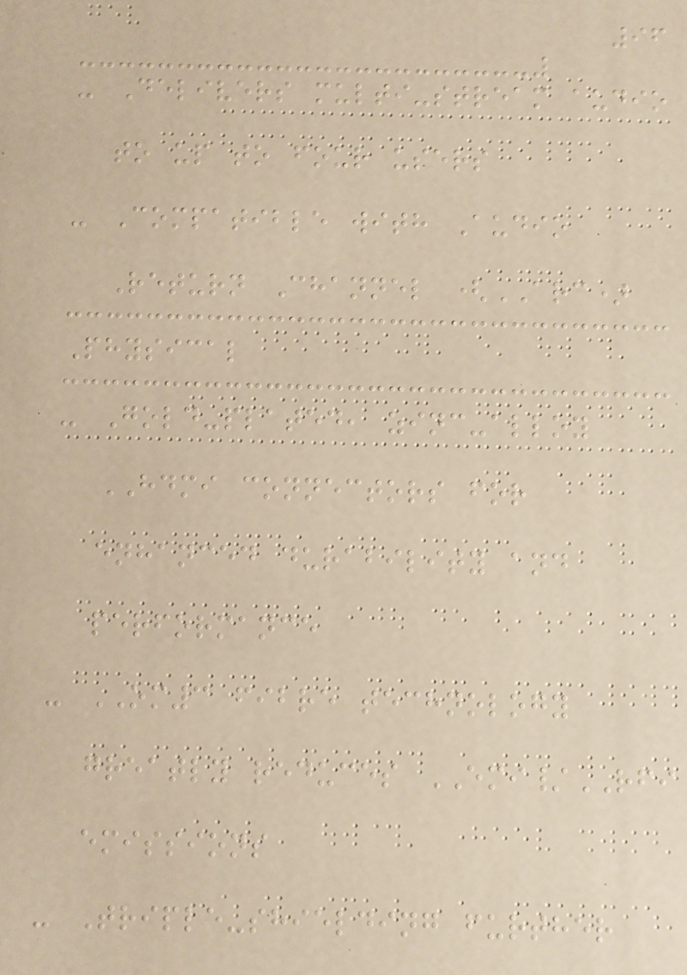96
- Delivers multi-stream audio
to up to four users
- Compatible with Audio
Return Channel (ARC)
Physical
- Gold-plated, zinc-alloy
HDMI connectors for
enhanced durability and
performance
- OM3 fibre technology
greatly reduces EMI/RFI
emissions
- Triple-shielding further
